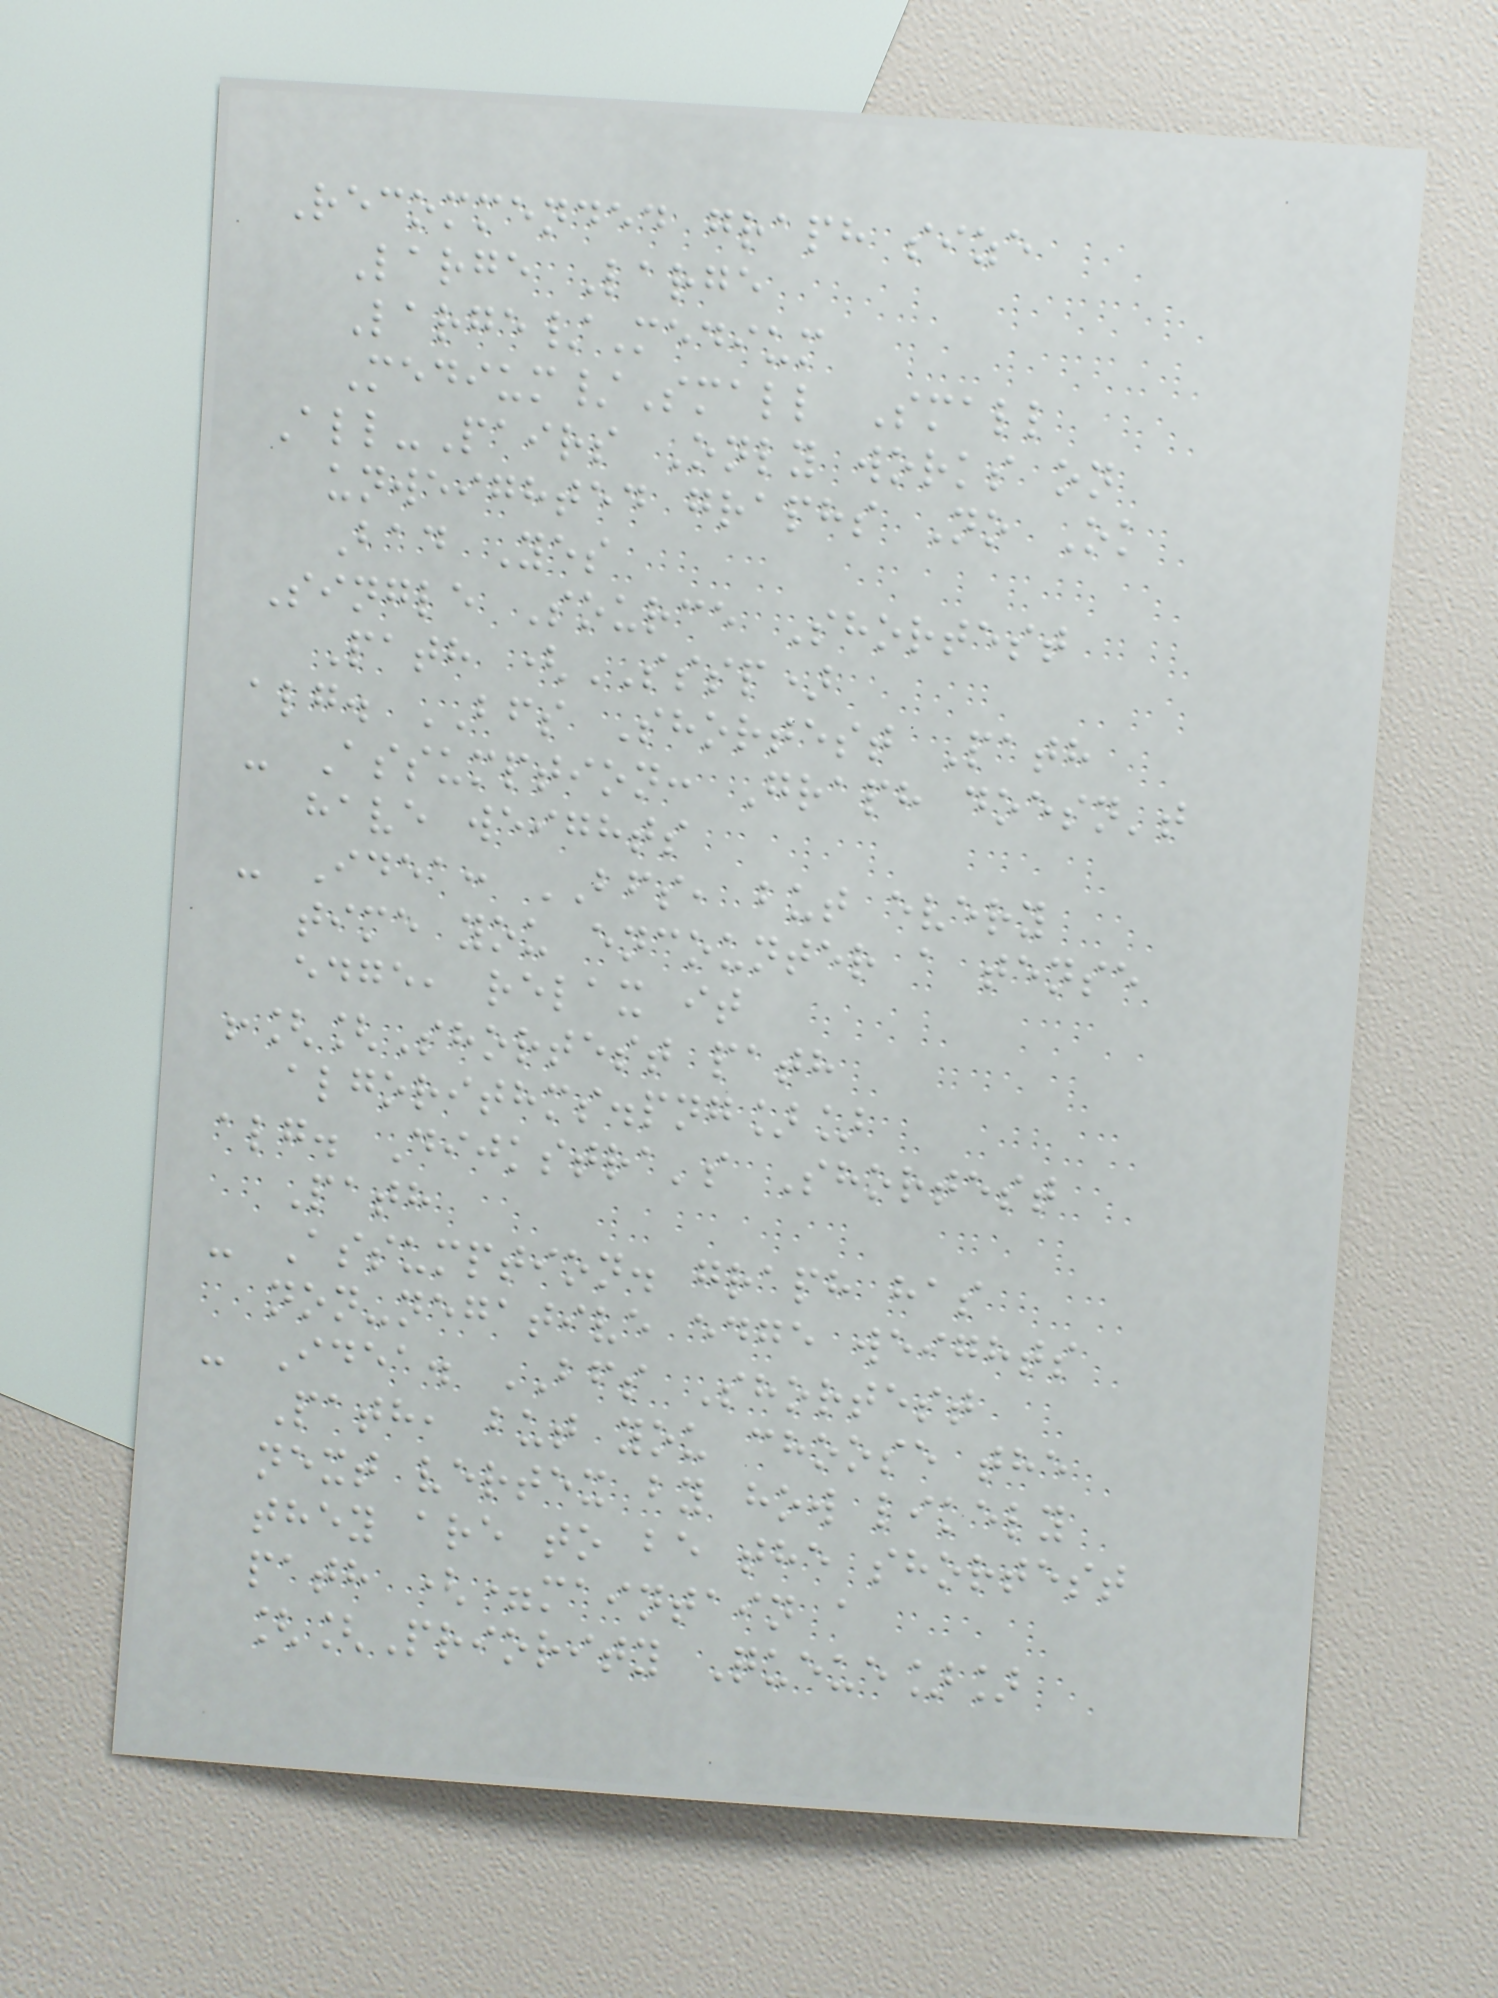Recommended graph size
Large Large
Large/Medium
Medium/Small Small
All-Pairs Only works on
unweighted graphs No Ok
Bad Yes
Single Source Shortest
Path (SSSP)
alg. BFS Shortest Path
- Assumption: Graph doesn't
have weights
- Idea: BFS, but every
time you encounter a tense
edge, relax it
![[Shortest path
algorithms.png]]
alg. Dijkstra's Shortest
Path
- Assumption. graph has
non-negative edge weights
- Idea. BFS Shortest
Path, but you choose the
next vertex by how likely
they are to be the shortest
path (=maintain a
[[Priority Queue]]
